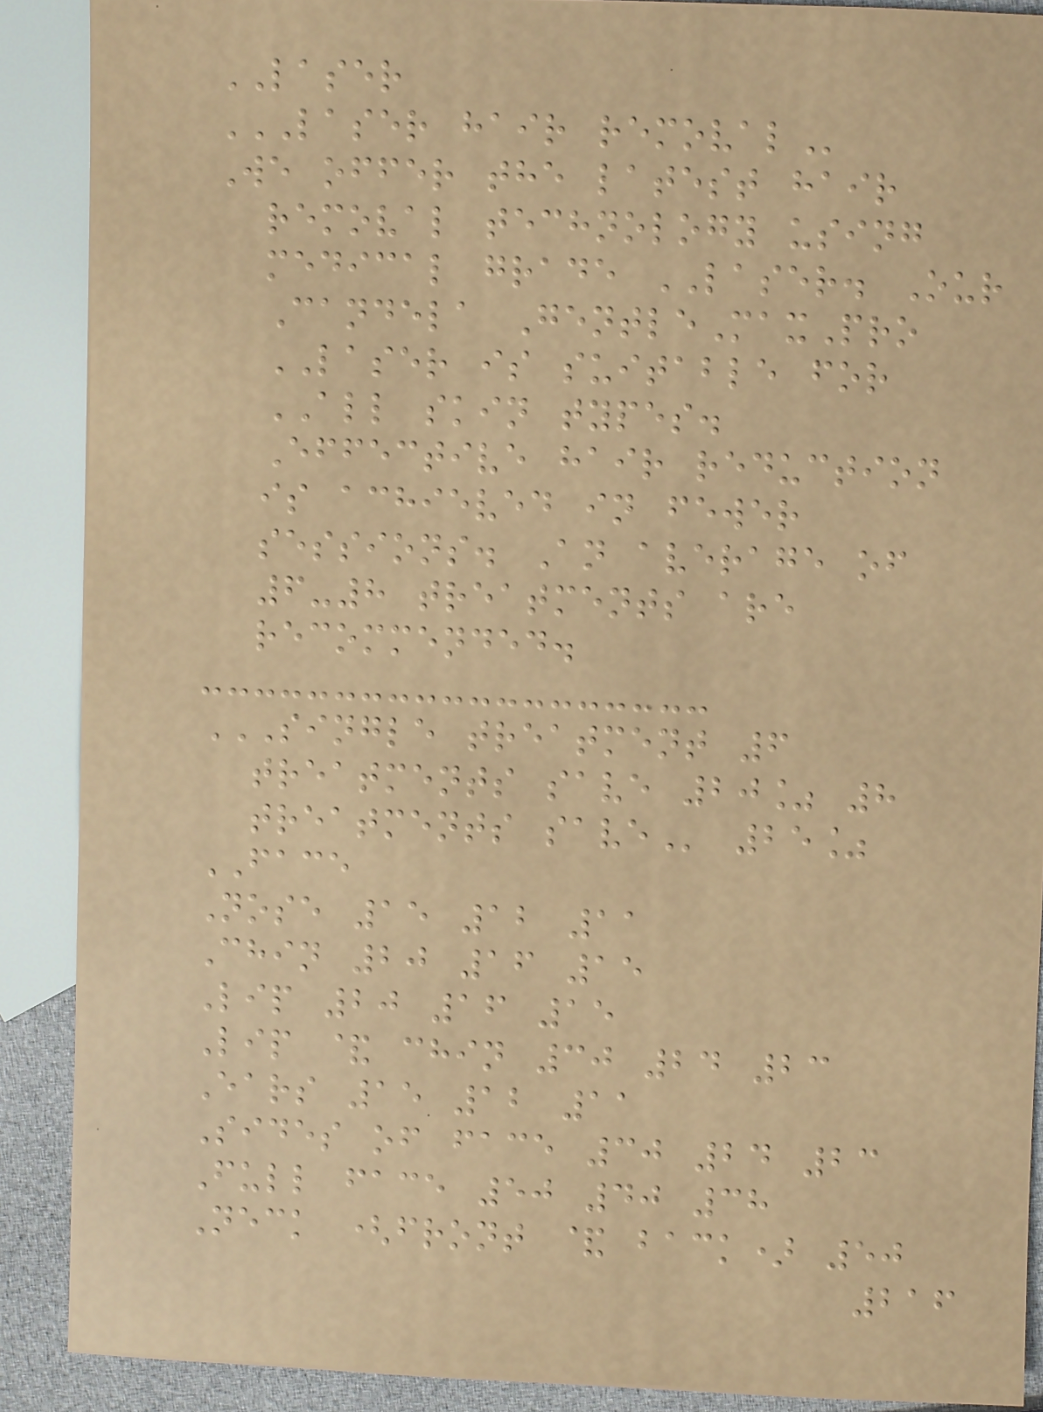LASER
LASER HAIR REMOVAL
We offer the latest hair
removal technology using
medical grade LASER. Our
Candela GentleMaxPro
LASER is suitable for
ALL skin types.
Effective hair reduction
is achieved in fewer
sessions. An average of
6-8 treatments are
recommended.
SINGLE TREATMENT 6
TREATMENTS SAVE 20% 8
TREATMENTS SAVE 25%
FACE
Nose 15 12 11
Chin 20 16 15
Lip 20 16 15
Lip & chin 30 24 23
Ears 15 12 11
Sides of face 30 24 23
Full face 50 40 38
Neck (front & back) 50
216
